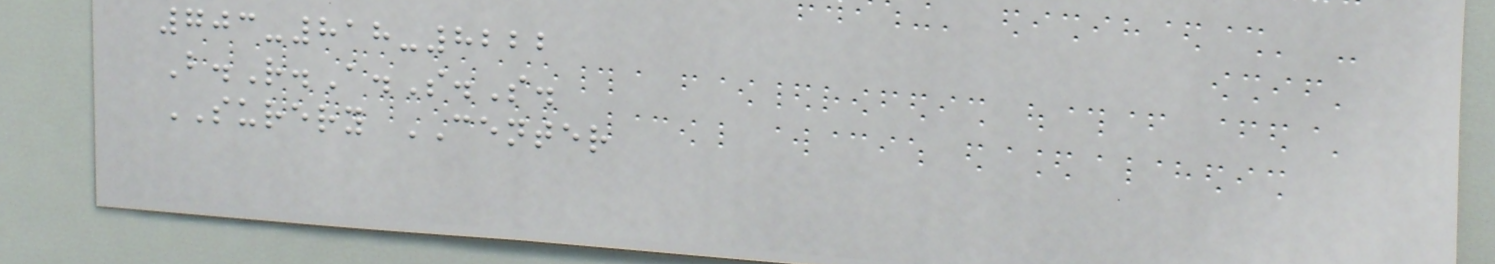703-818-8222
B.R.A.S.S.
SURERY CENTER
